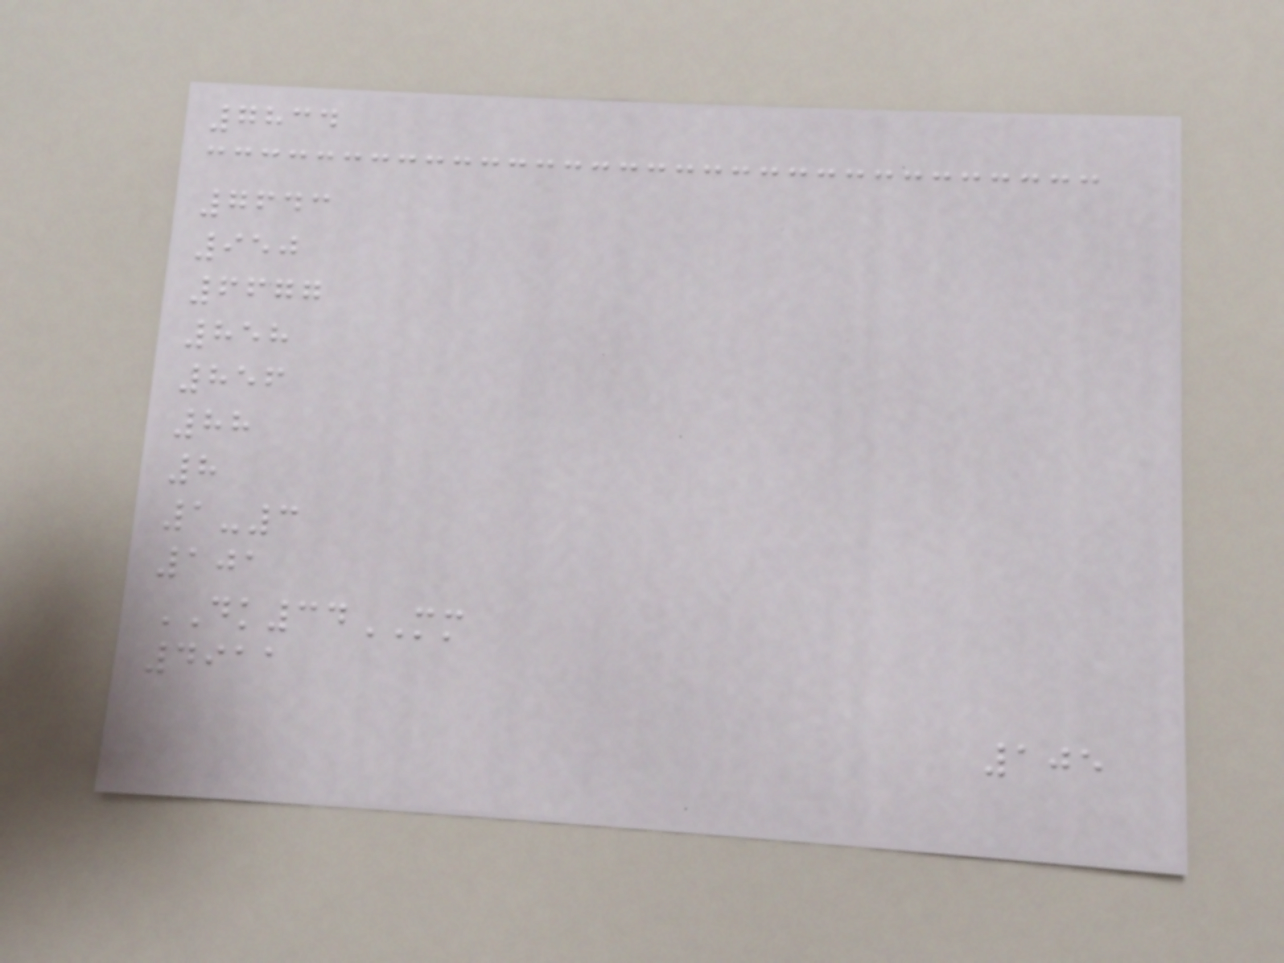7834
7643
950
6677
858
856
88
8
1-3
101
DK34MM
4911
105
